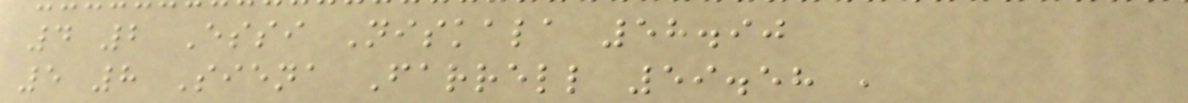4 2 Essi Niskala 58.90
5 8 Siena Farrell 59.58 ,
